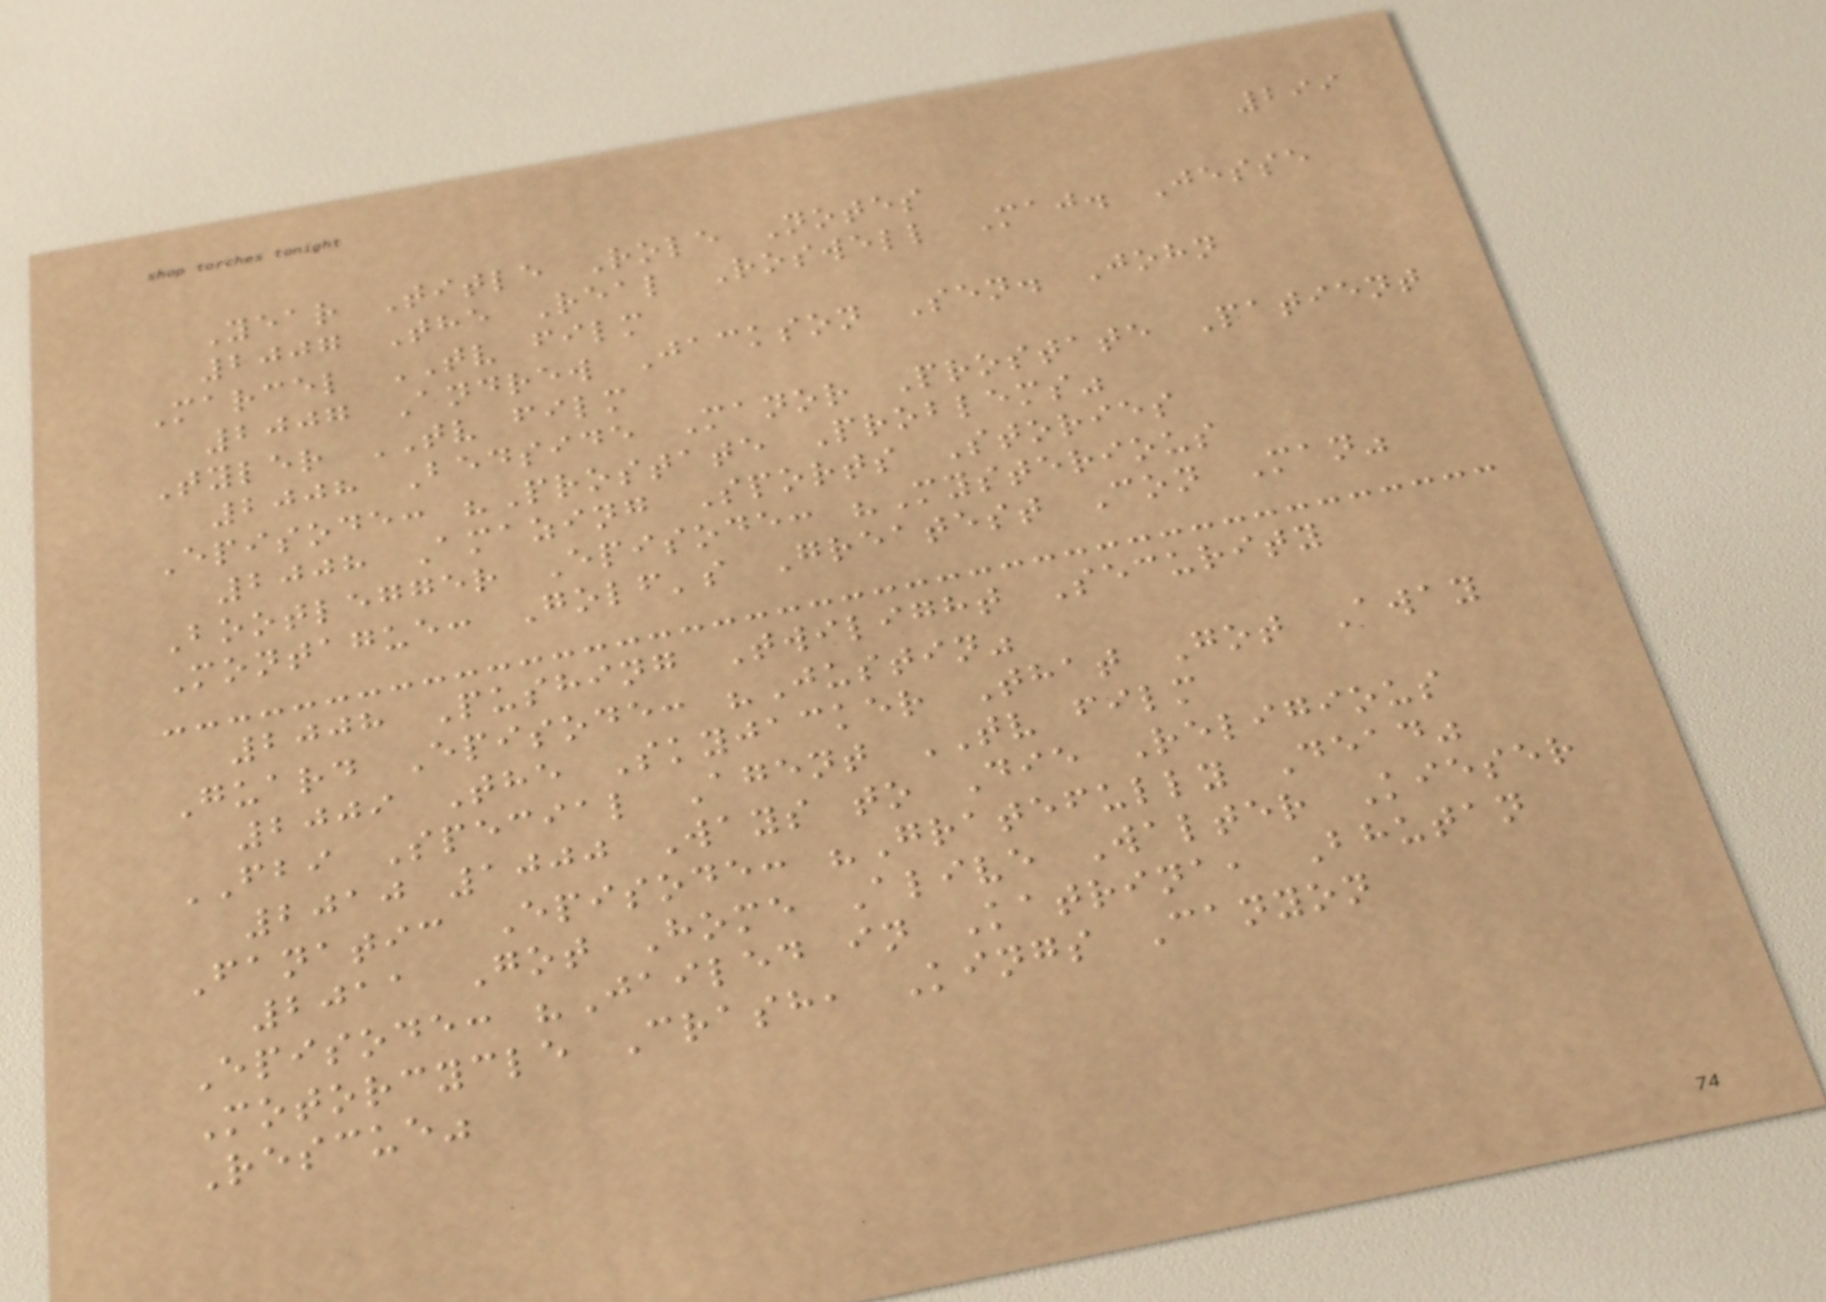299
Year Title Role Notes
2007 The Real Roswell Maj. Jesse
Marcel TV film
2007 Andrew Jackson Sen. John
Tyler TV film
2008 Bedside Manor Prostate Patient
Episode: "Prostate Problems"
2008 Amazing Sports Stories
Bootlegger Episode: "Mysterious
Montague: Golf's Greatest Con Man"
2008 Pushing Twilight Security
Guard Episode: "Justin"
2009 The Skyjacker That Got Away
FBI Special Agent TV film
2010 1000 Ways to Die Religious
Fanatic Episode: "Gratefully Dead"
2011 Got Home Alive Walter Kieser
Episode: "Jailed in Katrina, Bhutan
Motorcycle Crash, Kings Canyon
Rescue"
